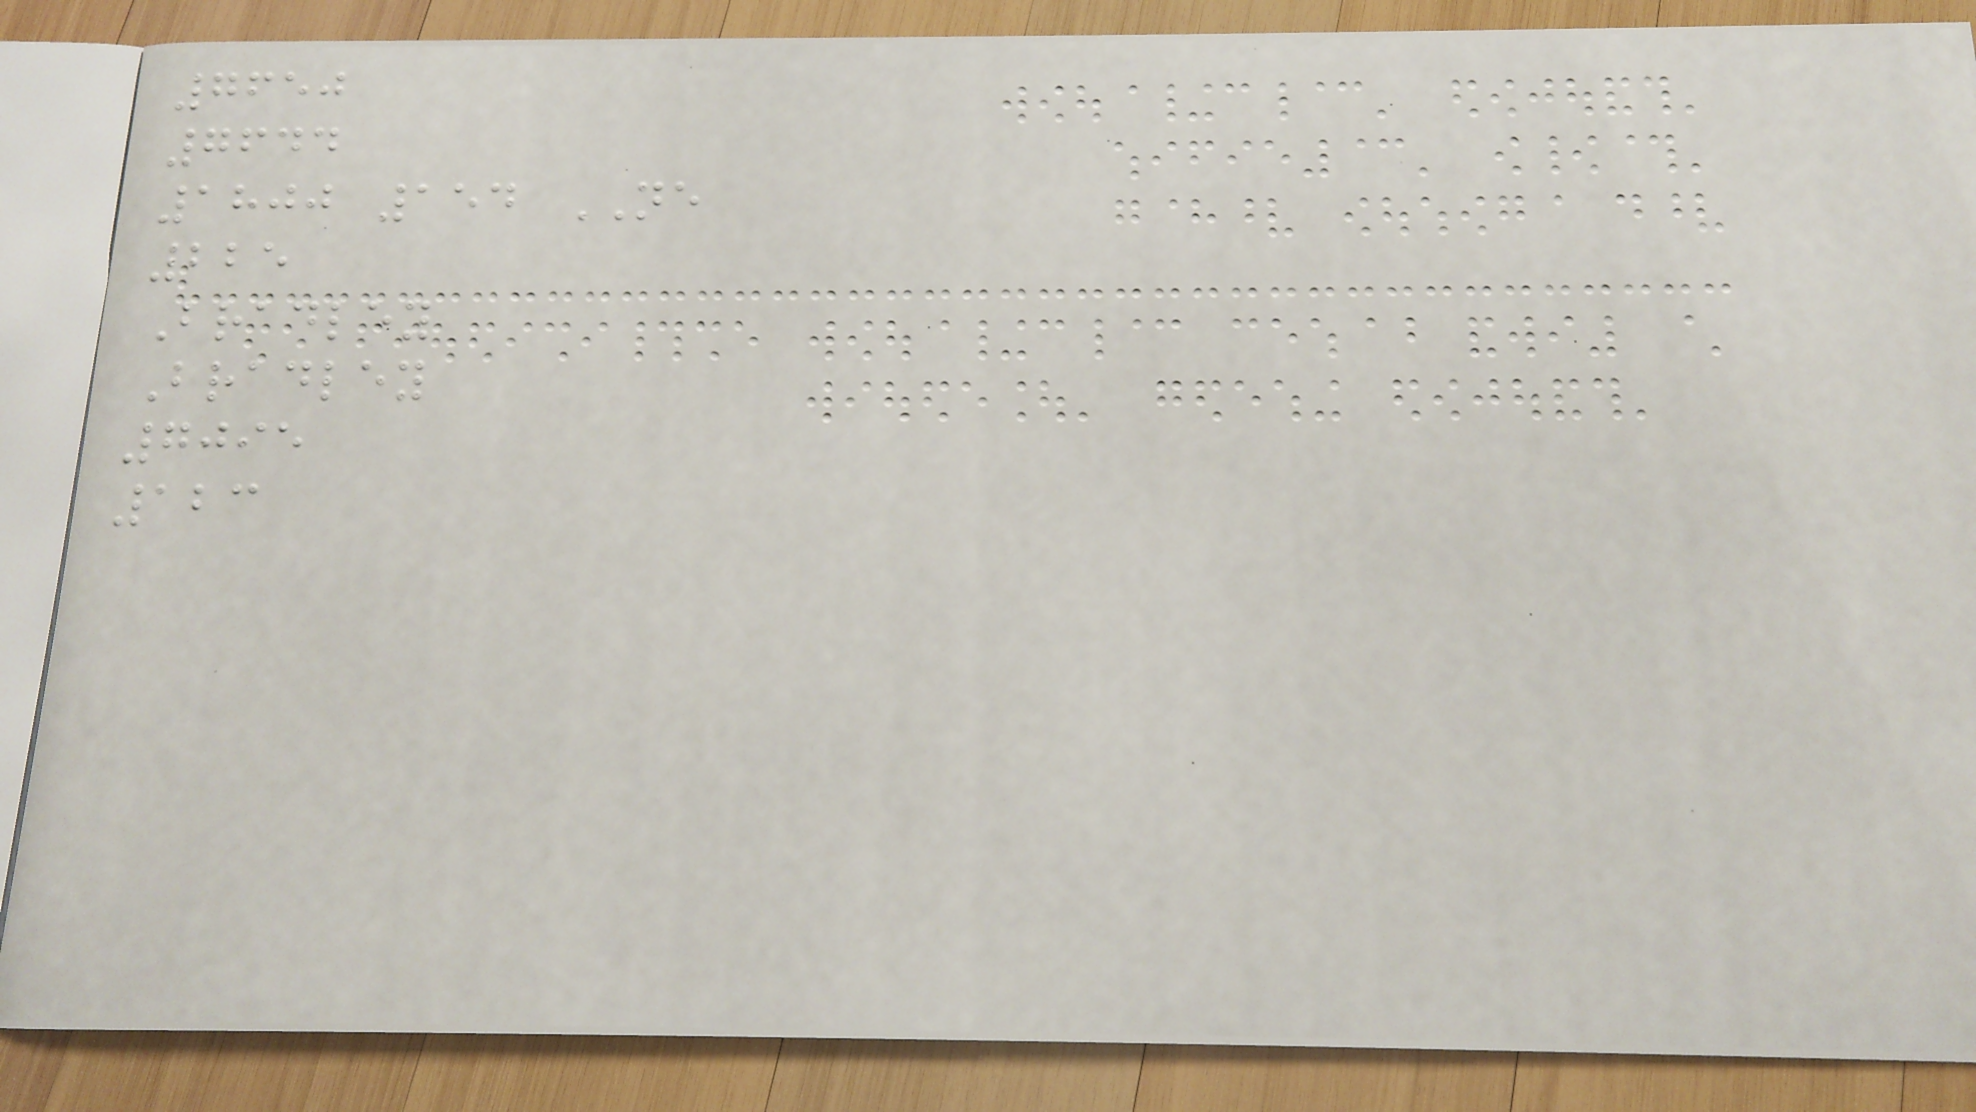7650
7644
1800 154 NE
225
Bradley
Bradley
7095
123
